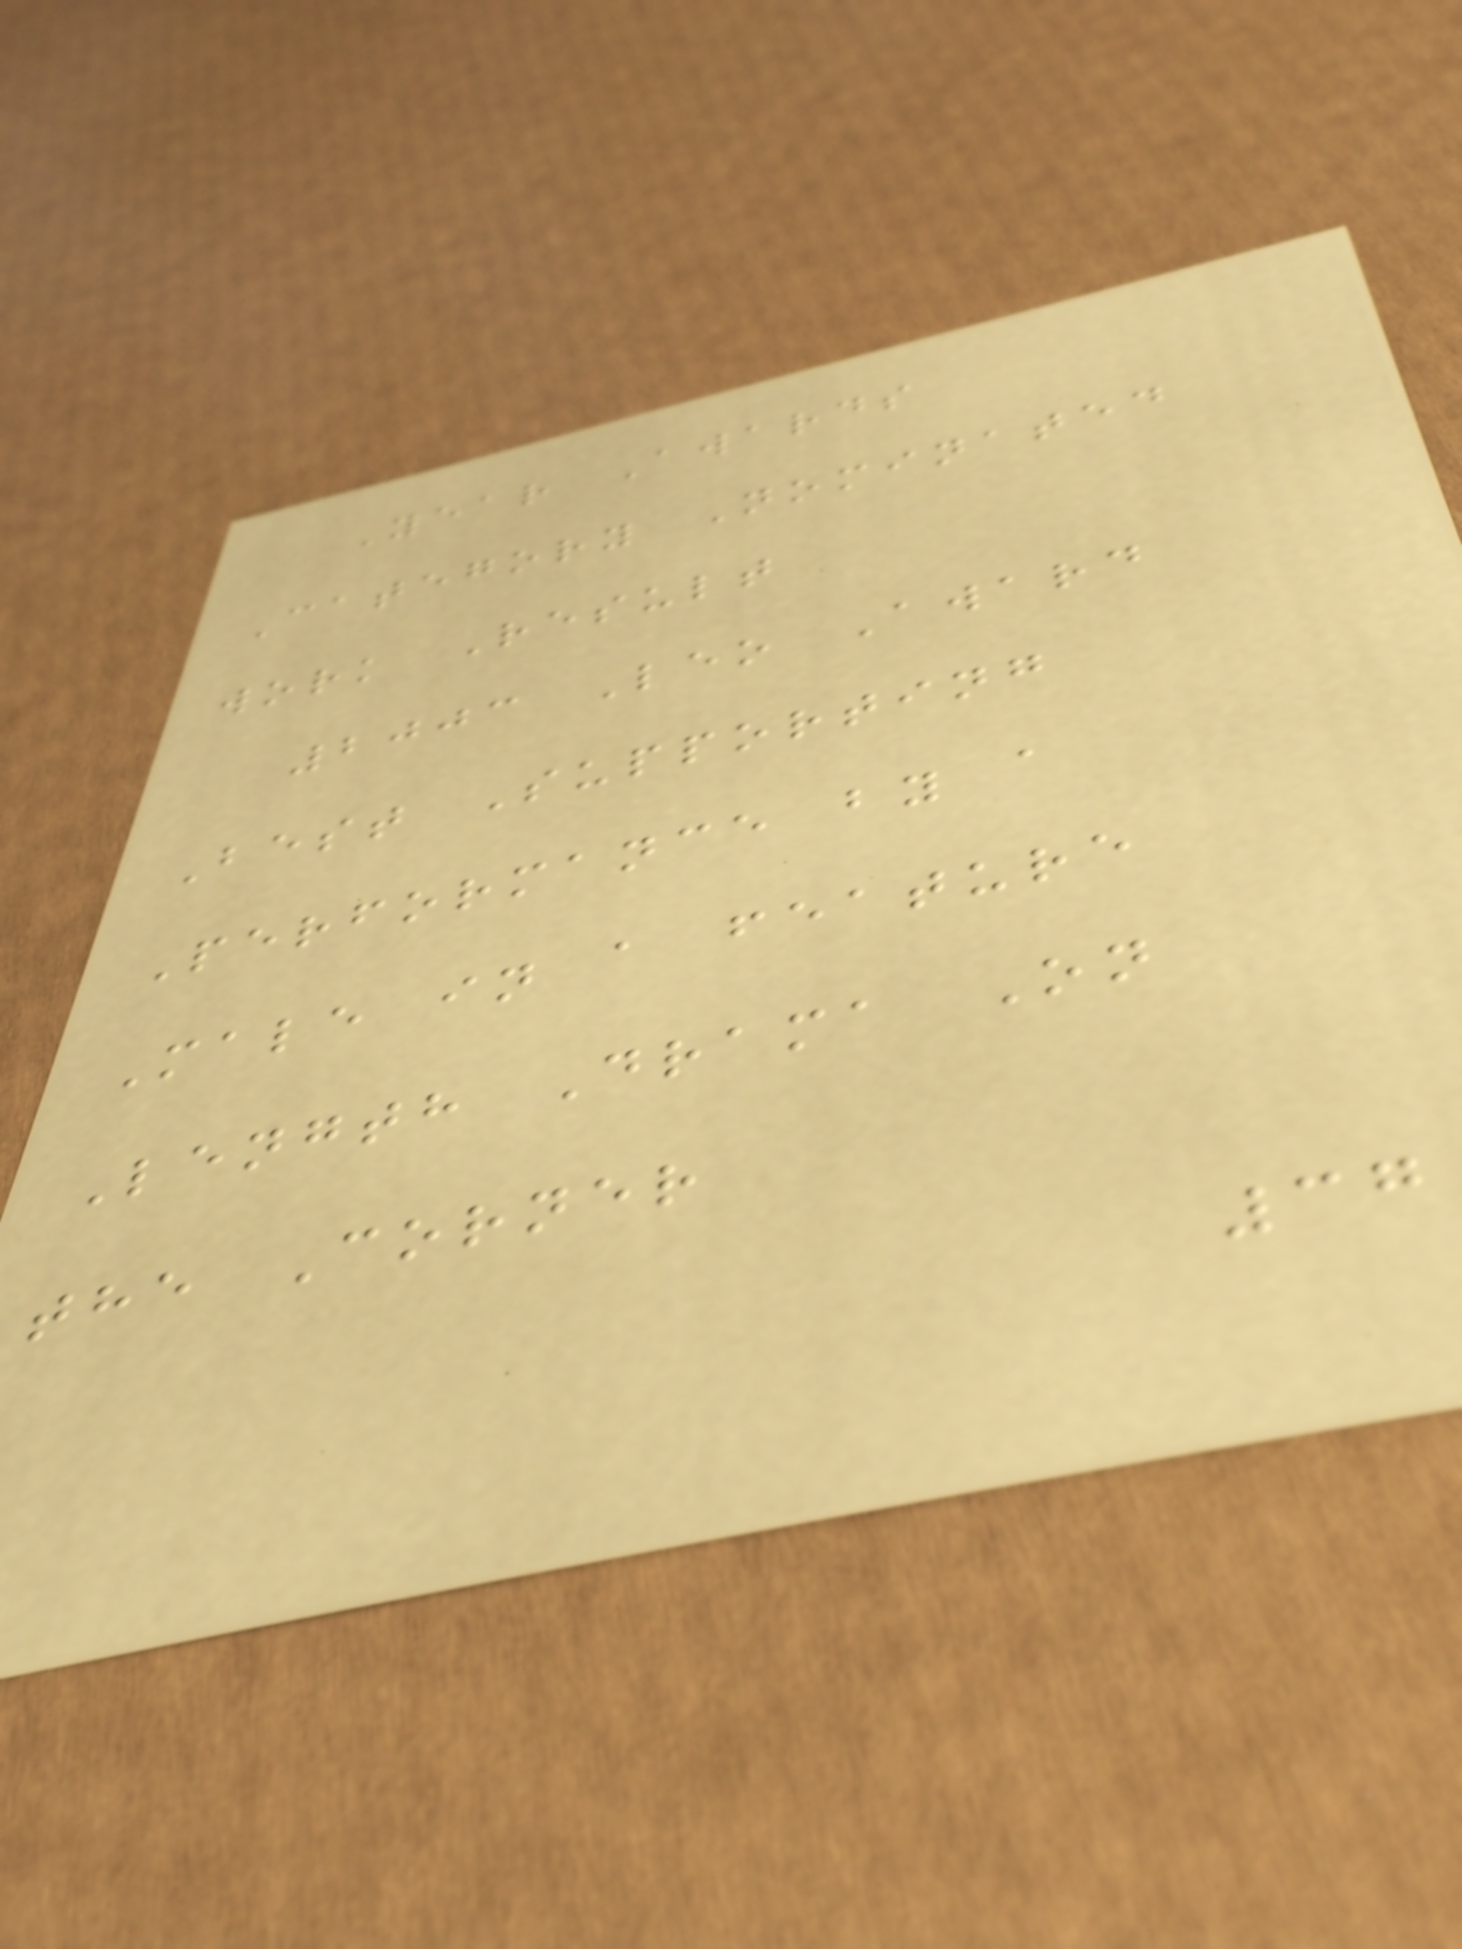Year Awards
Category Nominated
work Result
2003 Leo Award
Best Supporting
Performance by a
Male in a feature
Length Drama On
the Corner
37
